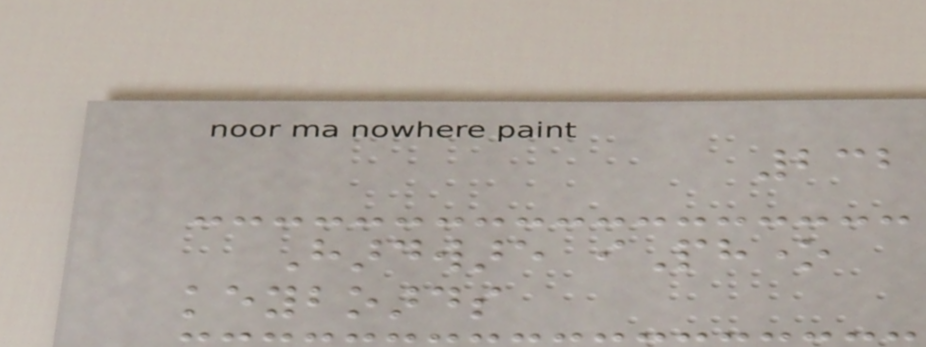232
Hardware iPhone
keyboards
